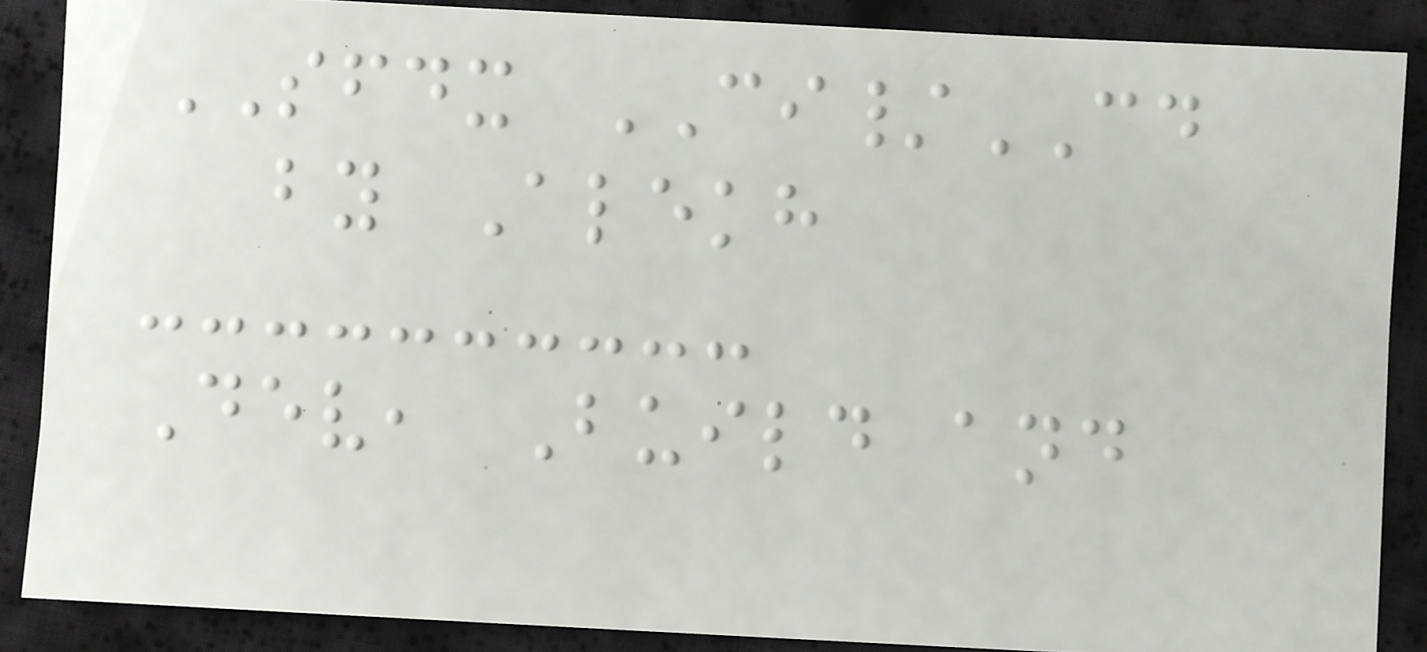SFDX CI/CD
by Alekh
Dev, Build and
